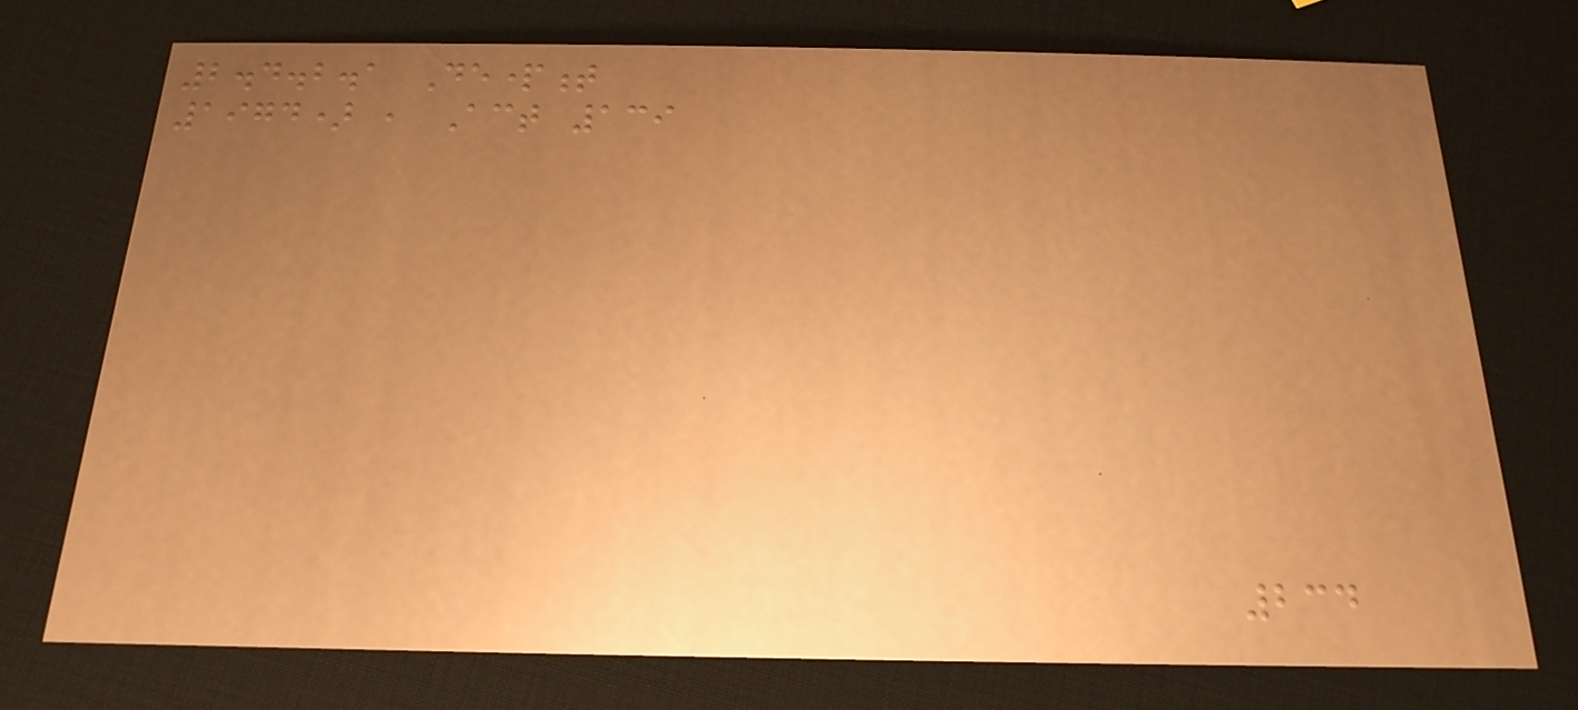2.4.2.1 Department
1974) , Act 139
234
